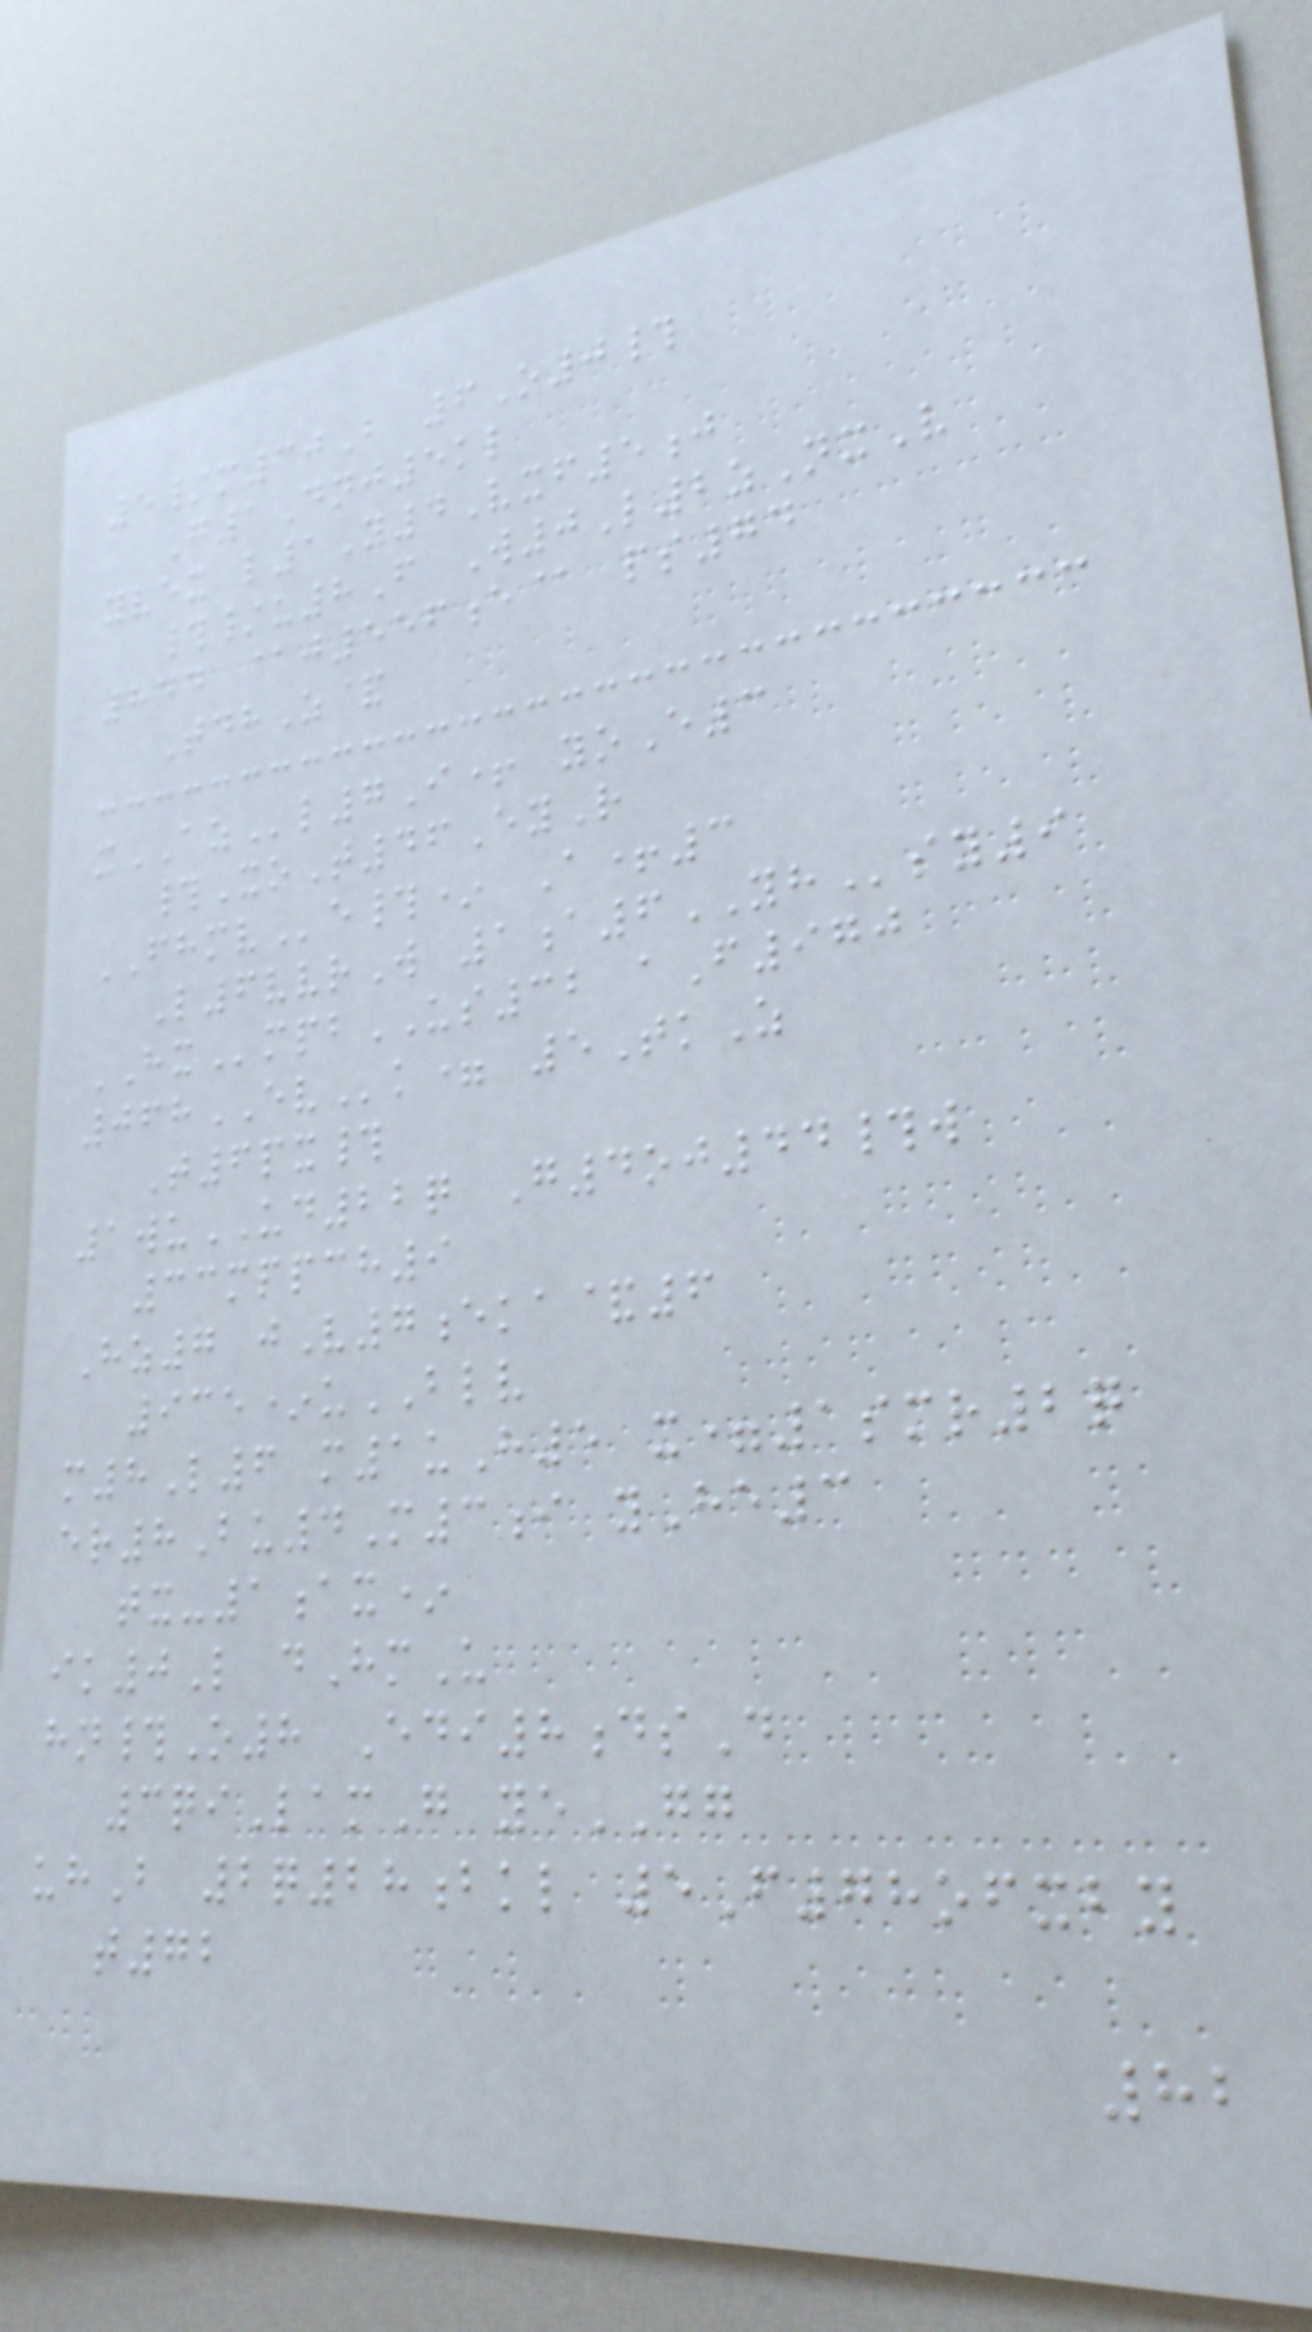5/m30B 6O0#
G1Dnj5kl
yvex l1Y4Vxf5j
#/u8F W0L2zNxV
844 @j556e@ ps74
TdhZ&
xAZl7I+ yoE3
#XoT46EyR
FHMVe#* A+3
L6vvrW 1a6YHsy9
HXmpbUS32 aF970
068EVk= 5TkZ
T6px#
1wuUD22q G4oj44#w
33mppch9
Hz7 jV7eka&6
935*uBLV
m8L6 m1uH5 x=1smr2q
er8Bu4M3i yHe3
tx-1ax*
ik0L dHmU
hn#O8 Edi8dsD
3qiLamG yeGG
uhB 2q28bkl 5F78ofxby
t72
82
